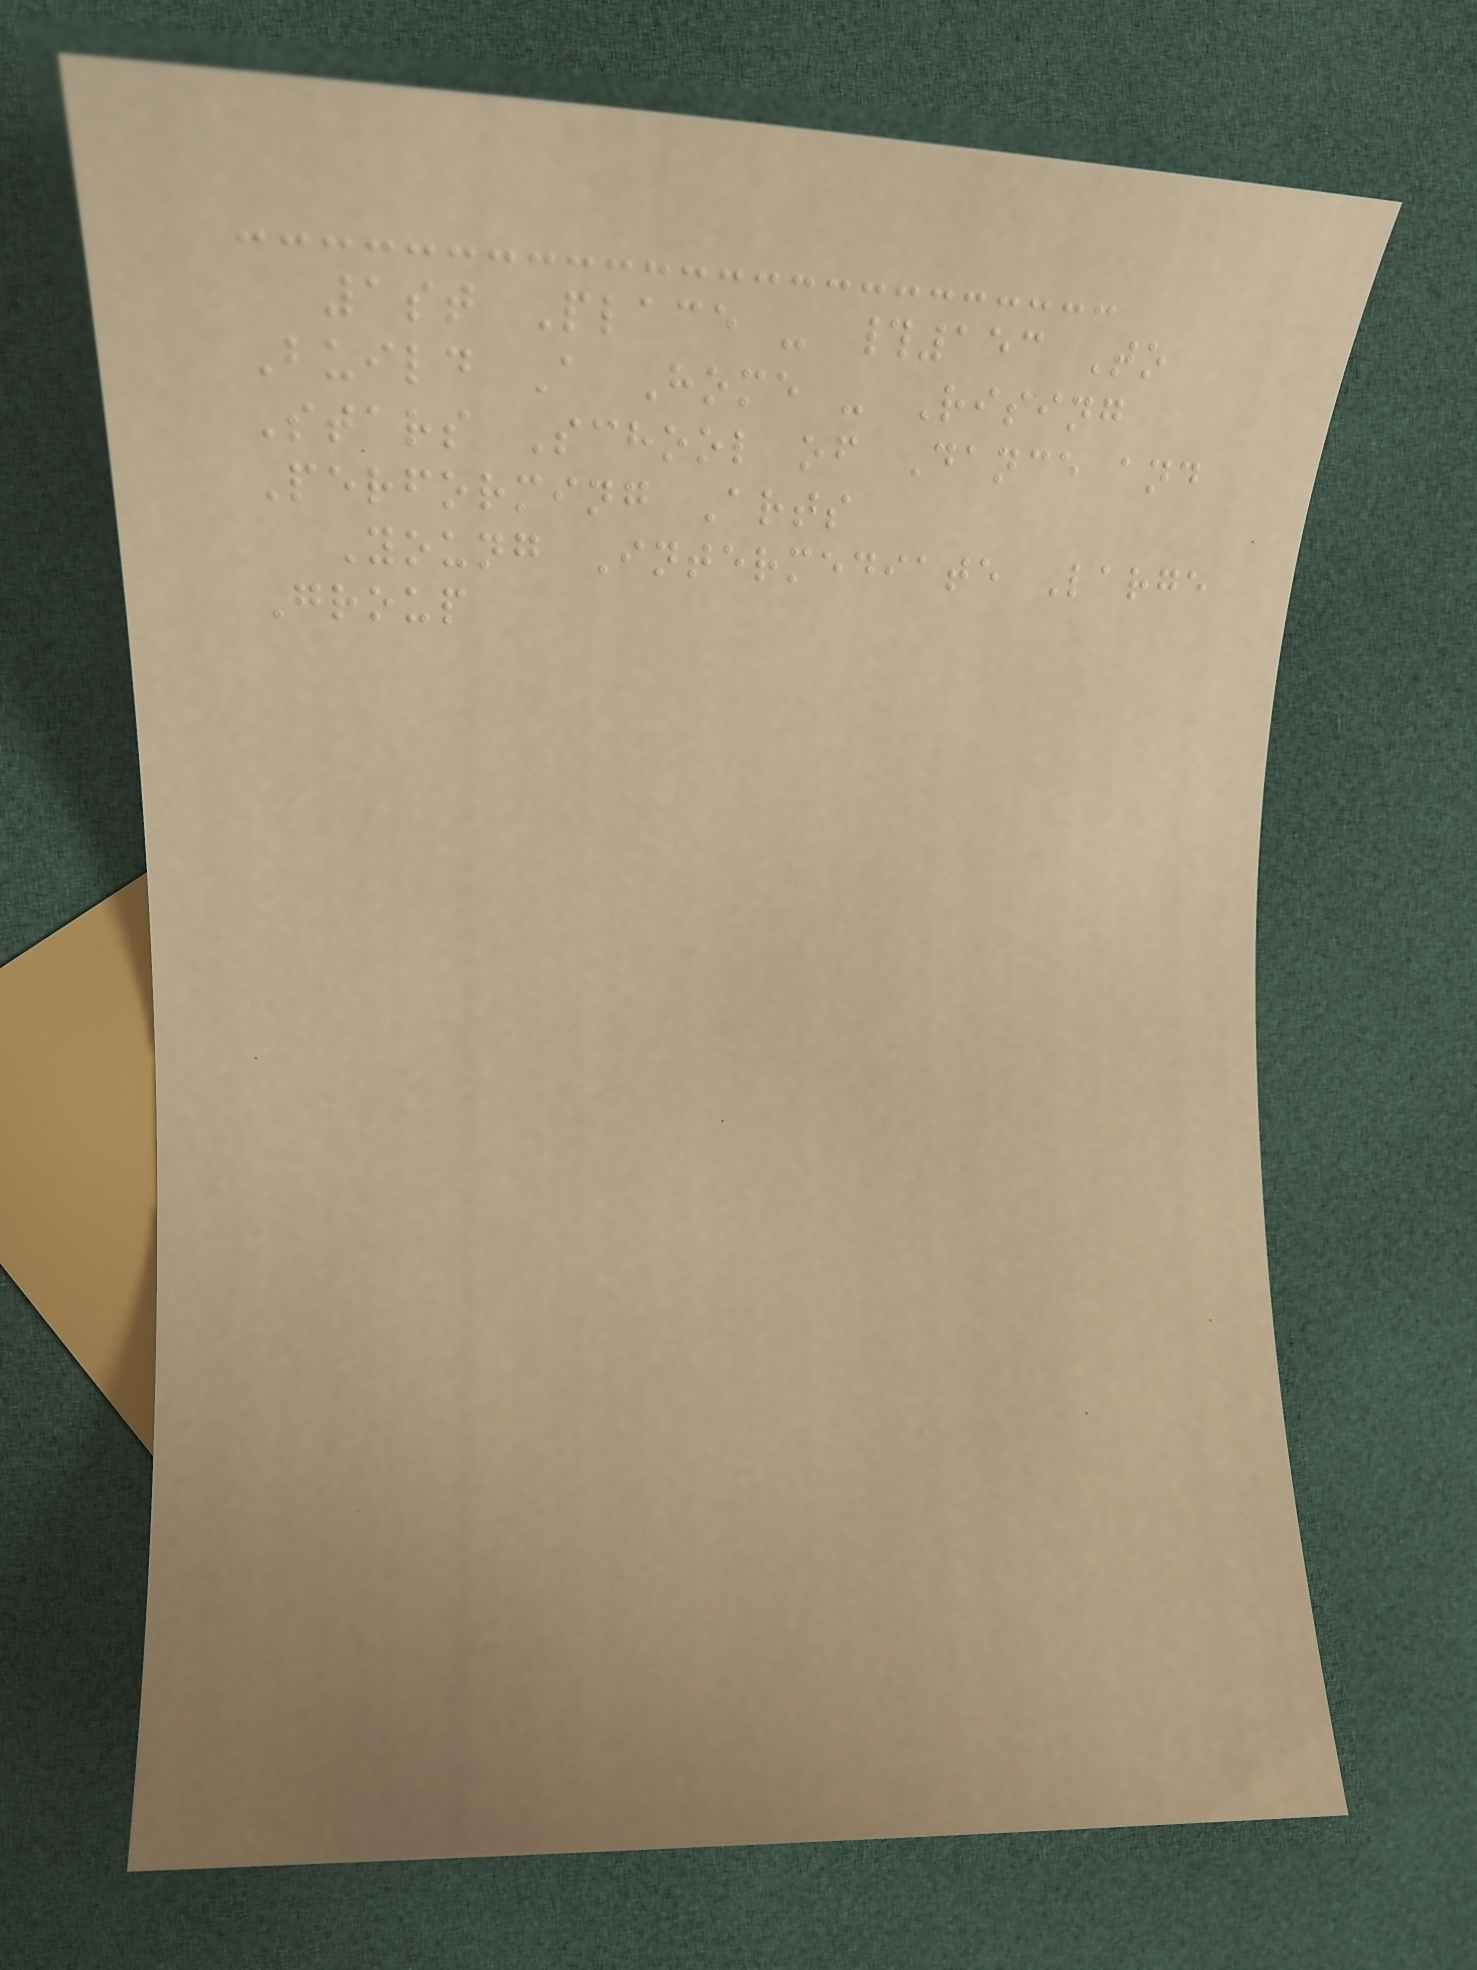1st Place - #153 To
Build A Home - Rising
Stars School of Dance and
Performing Arts
Young Intermediate Large
Group
